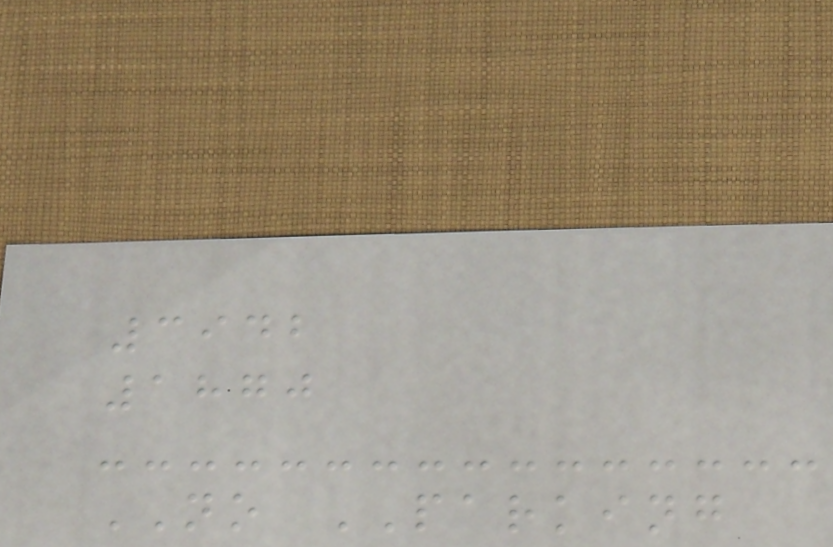3942
1870
NO PARKING
